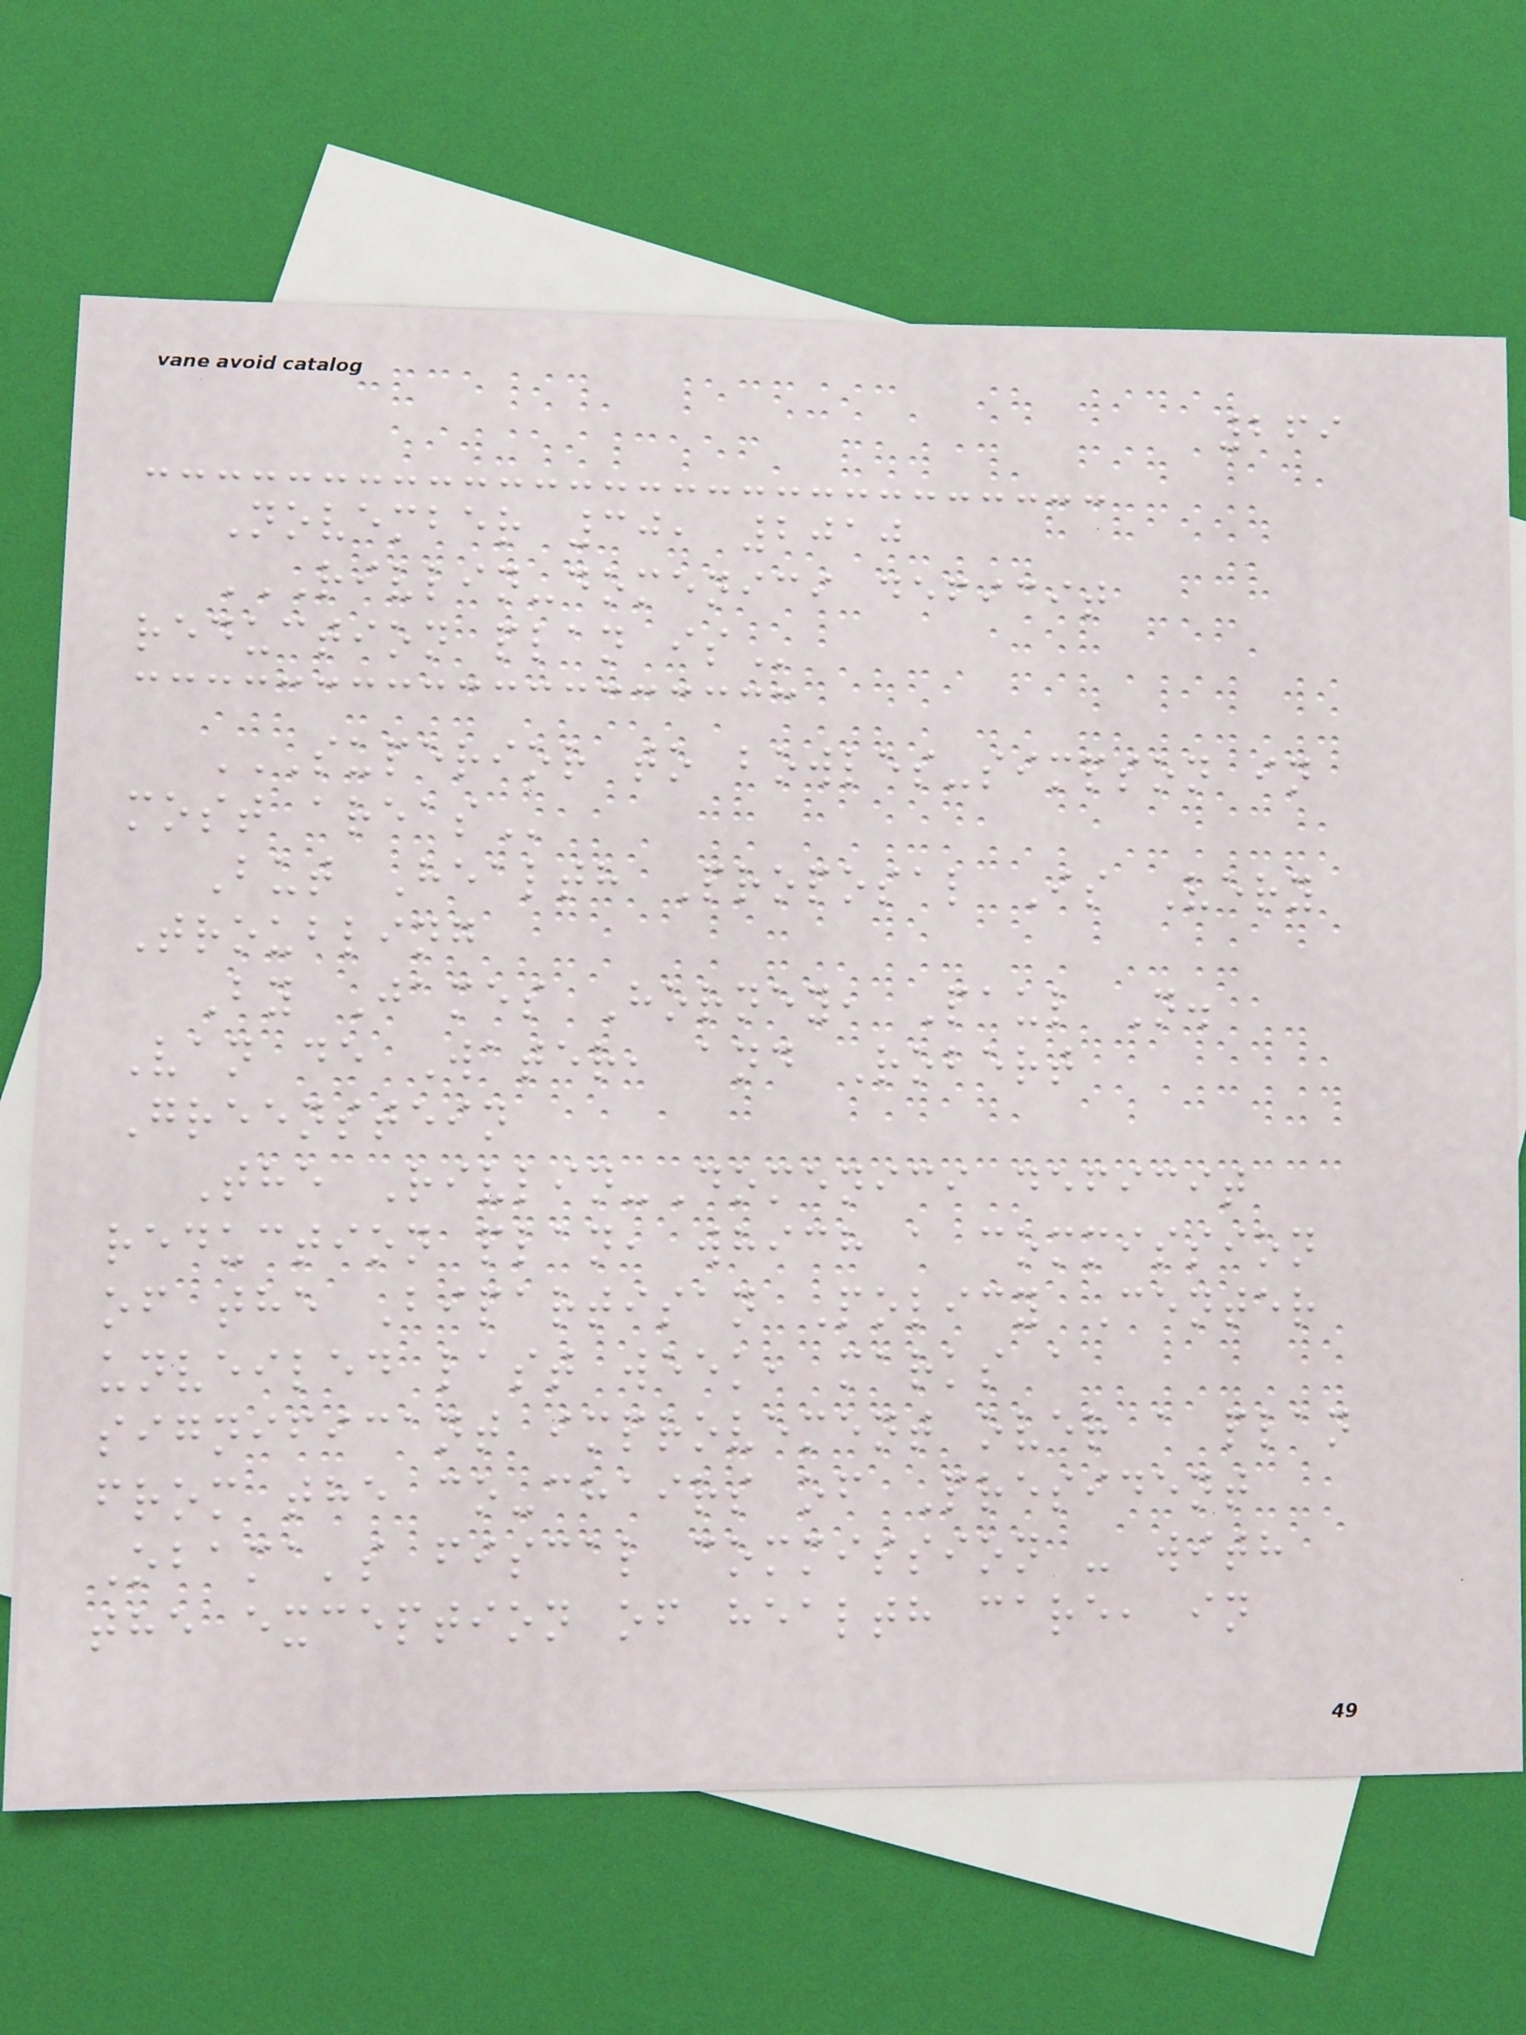269
November 30, 2010
RIVLIN-DOMENICI DEFICIT
REDUCTION PLAN IS
SUPERIOR TO BOWLES-SIMPSON IN
MOST AREAS
But Health Proposal Is Very
Troubling
By James Horney, Paul N.
Van de Water, and Robert
Greenstein
The Rivlin-Domenici deficit
reduction plan, which a commission
of the Bipartisan Policy Center
unveiled last week, marks a
significant improvement over a plan
from the co-chairs of President
Obama's fiscal commission - with
the exception of health care, in
